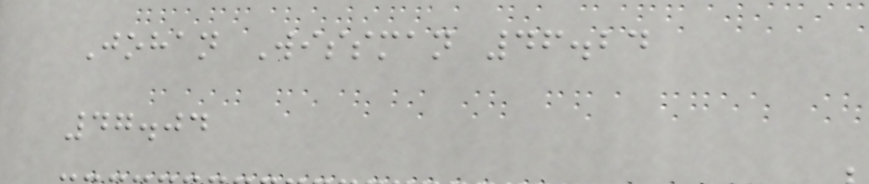Johan Wissman 46.24
47.04
